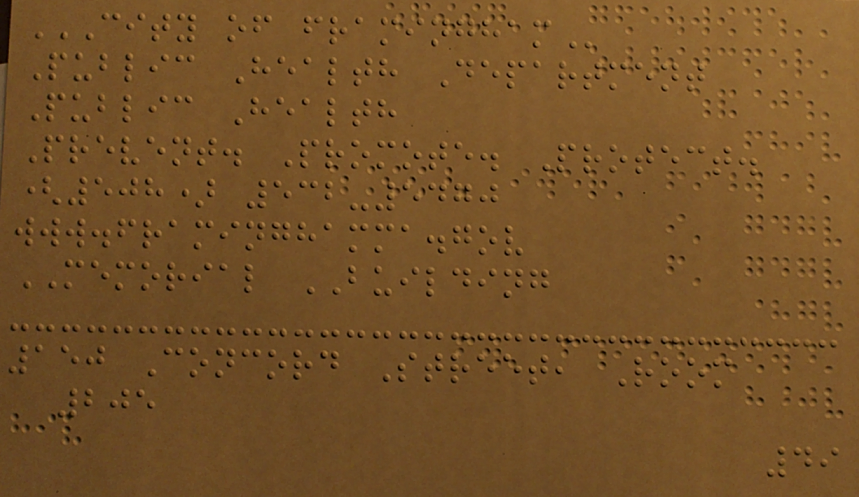CITY OF FRAMINGHAM
Public Health Department
Public Health
Prevent. Promote. Protect.
(508) 532-5470
www.framinghamma.gov
MEMORIAL BUILDING
150 Concord Street, Room
205
49
